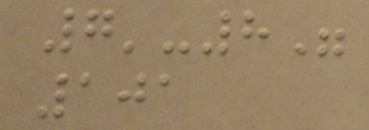7'-8"
101
